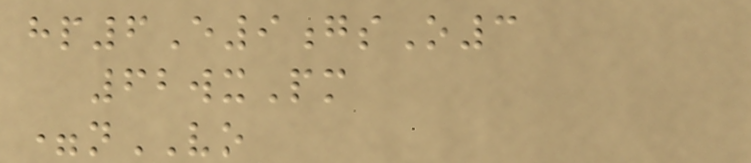hp6E9gsO3
62wxPm
=nVO
